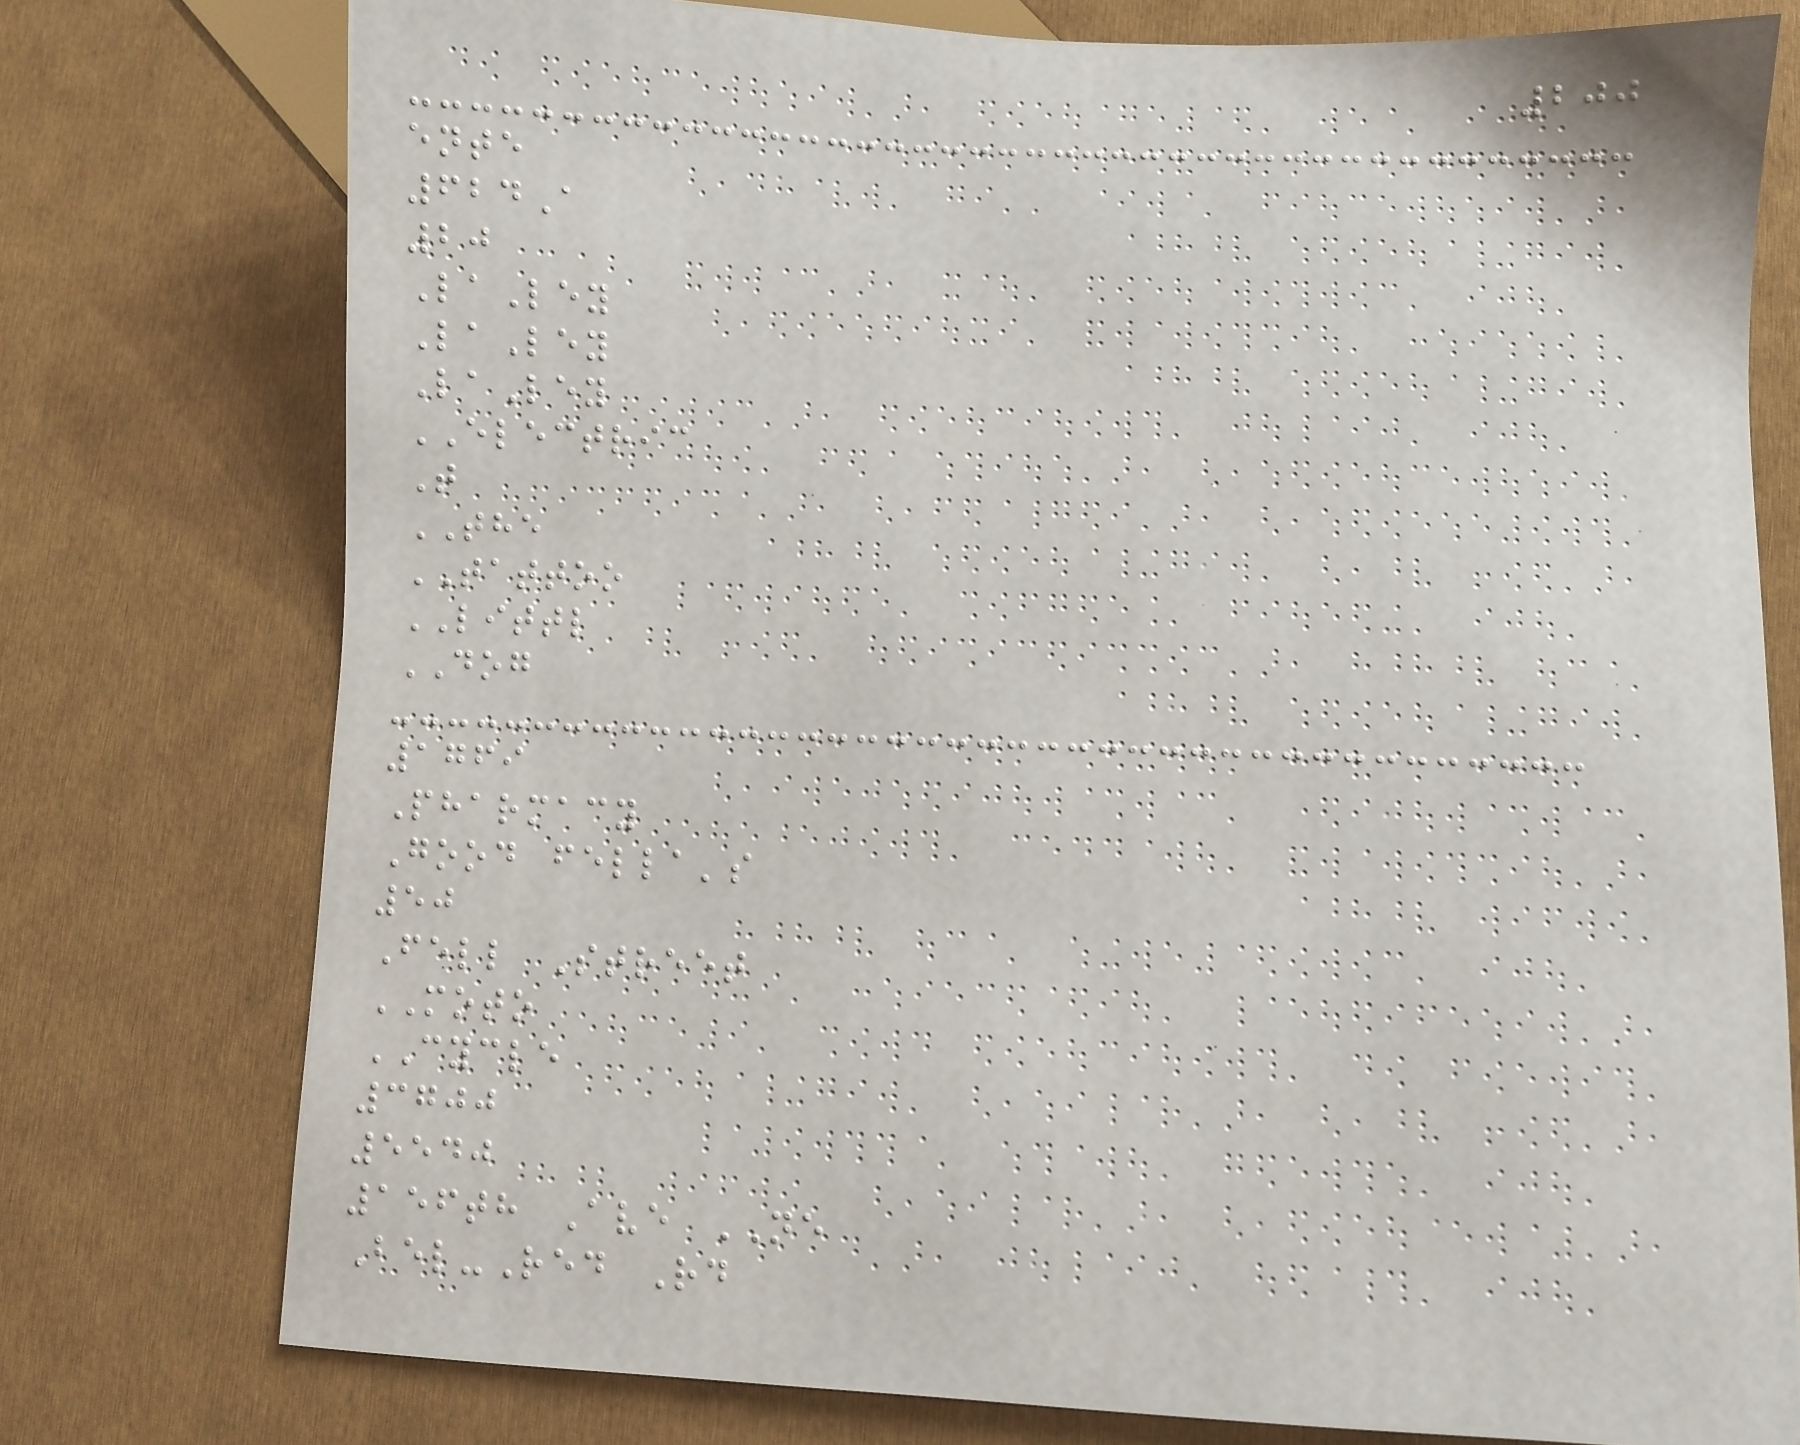200
ente
624A
20
LaLey
LaLey
LaLey
ELECTRIC
T
THE
TATTOO
LITTL
DOG
1769
Pharmacy
Good fella's
50
Fell Street
MOTO
CYCLE
3700
5540
156th Ave NE
Bel-Red Rd
